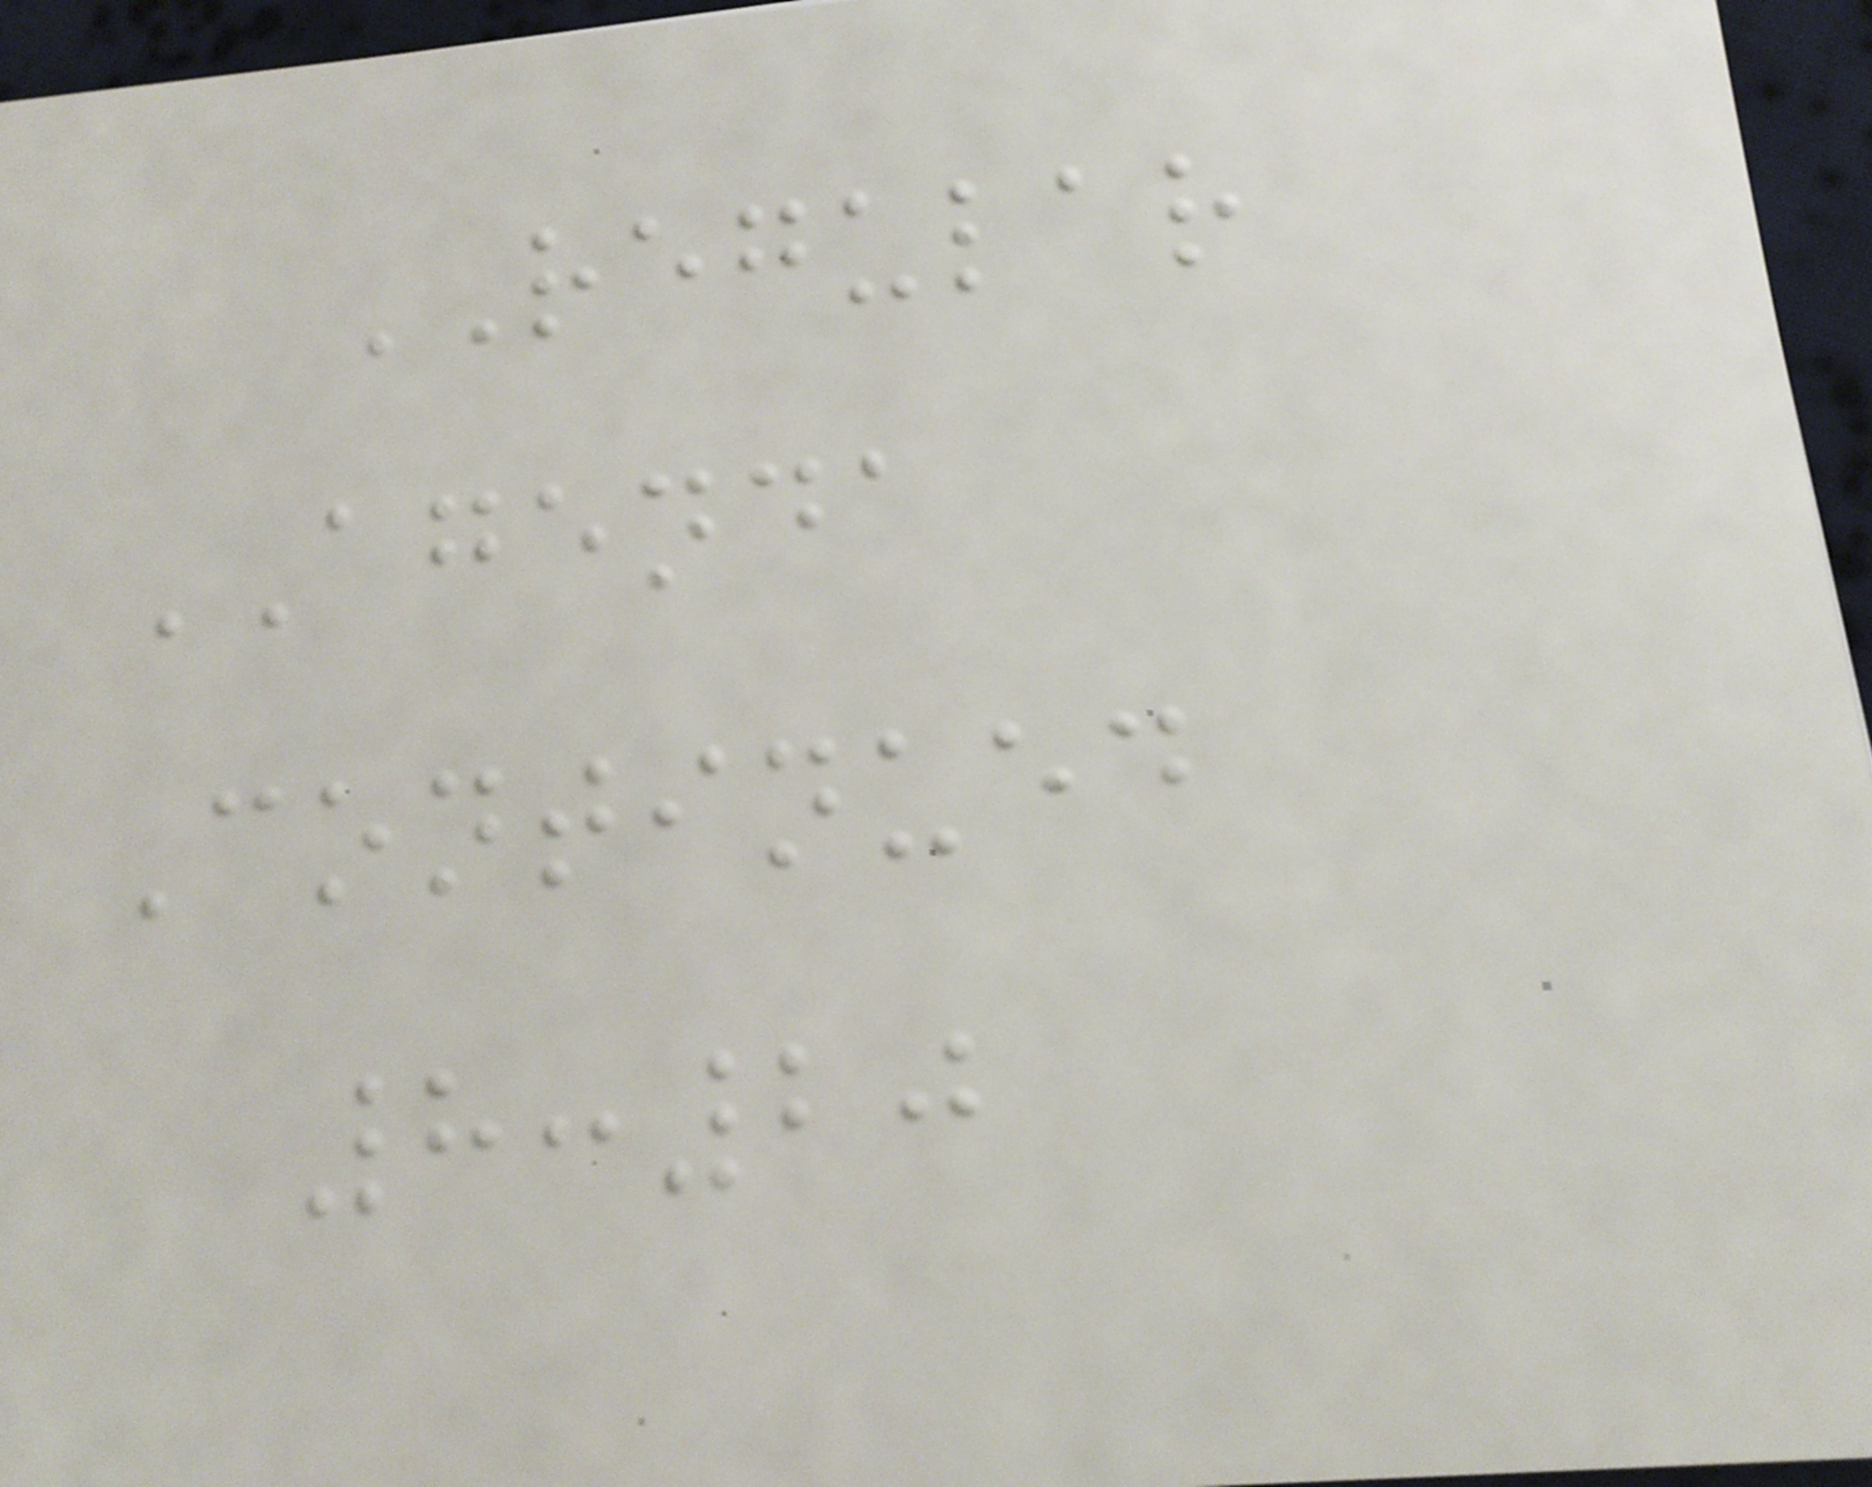REGULAR
AGENDA
Continued
8:20
